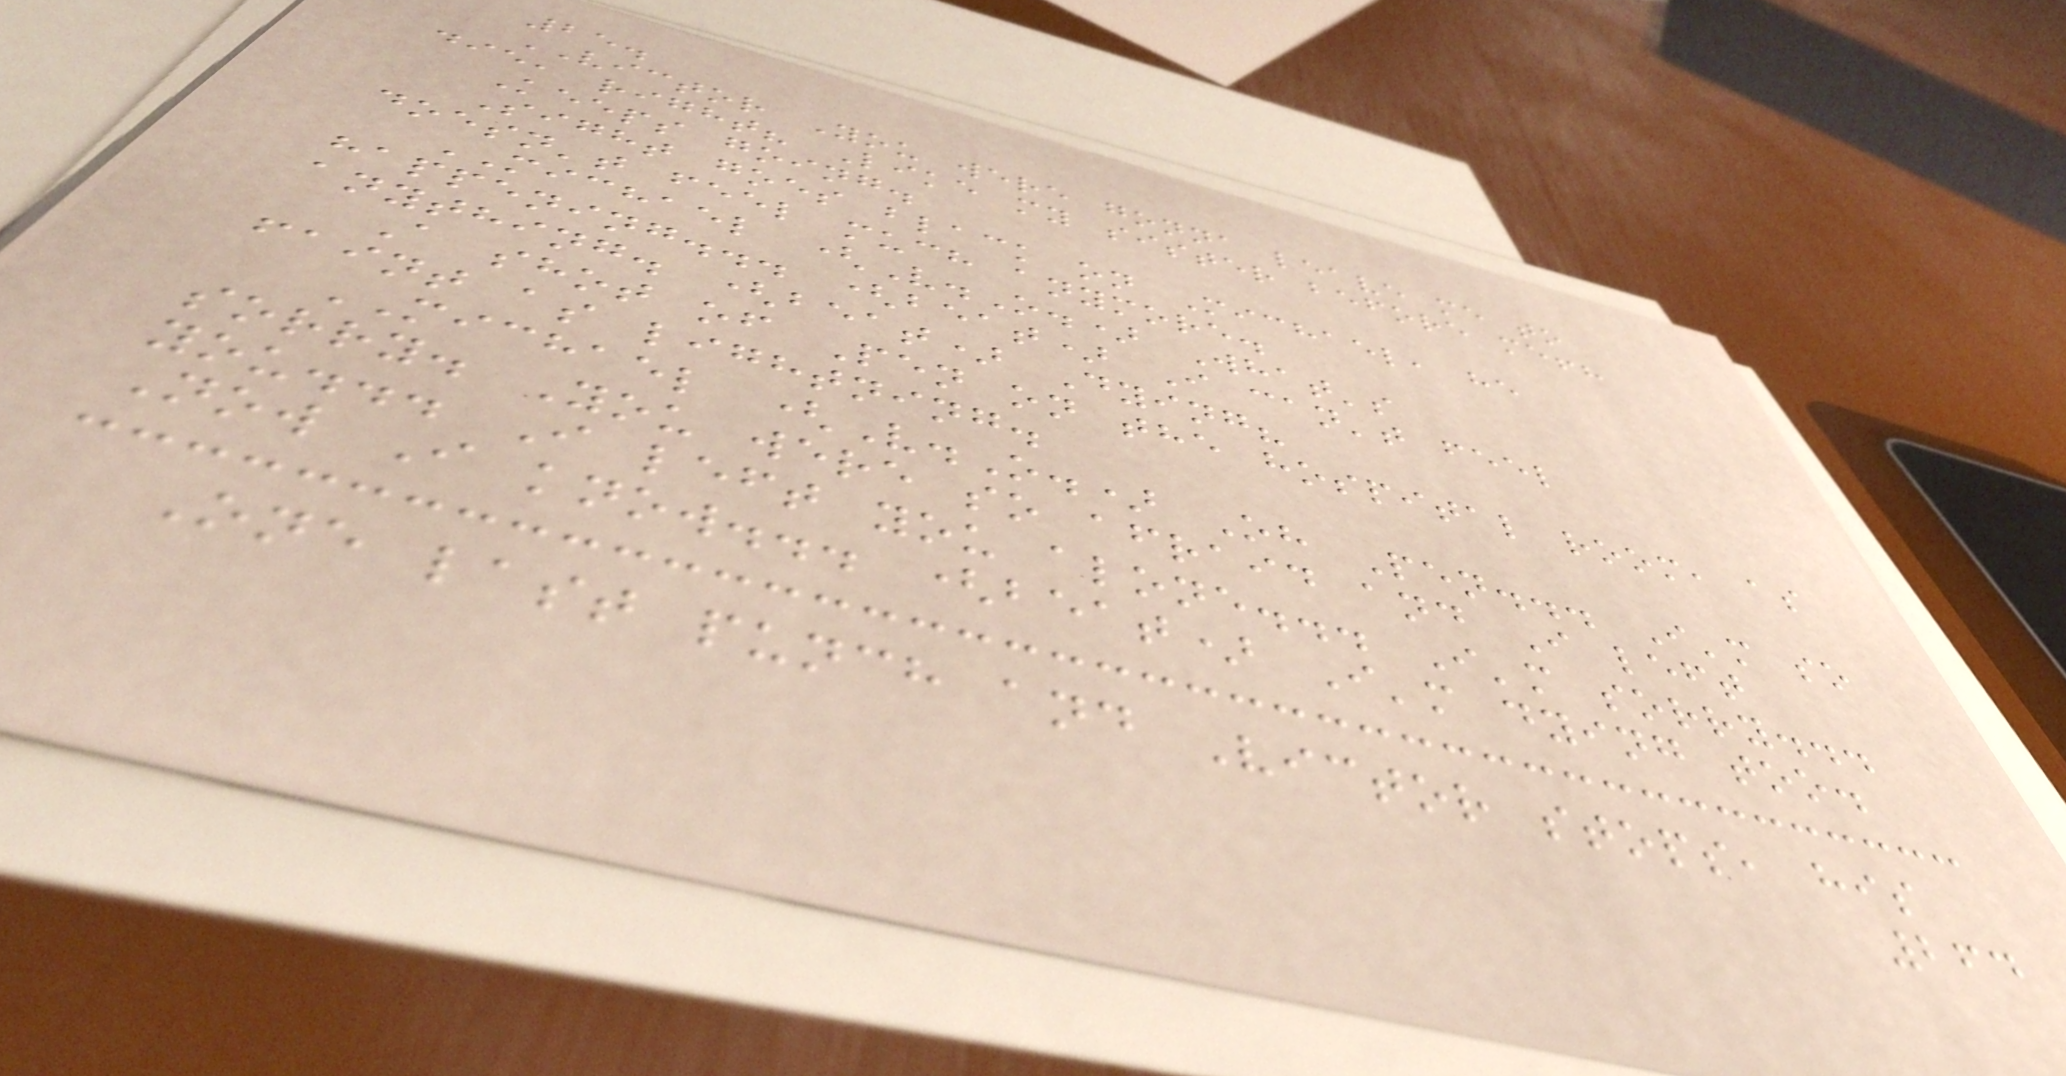25.
VICTOR You were gonna leave me to
die, right? Like my sister before me!?
Keeps going.
Sight goes black on Michael, he
doesn't feel much anymore.
MICHAEL (V.O.) What's
happening... (beat) I can't feel
anything. (beat) Dying?
A shot of Pen on the hospital room, as
faint as lightning.
MICHAEL (V.O.) Oh Pen... I'm so
sorry. You were so afraid and I left
you... I left you alone... I'm sorry...
Now I know... (beat) I'm dying too.
One last punch and Victor stops, his
264
